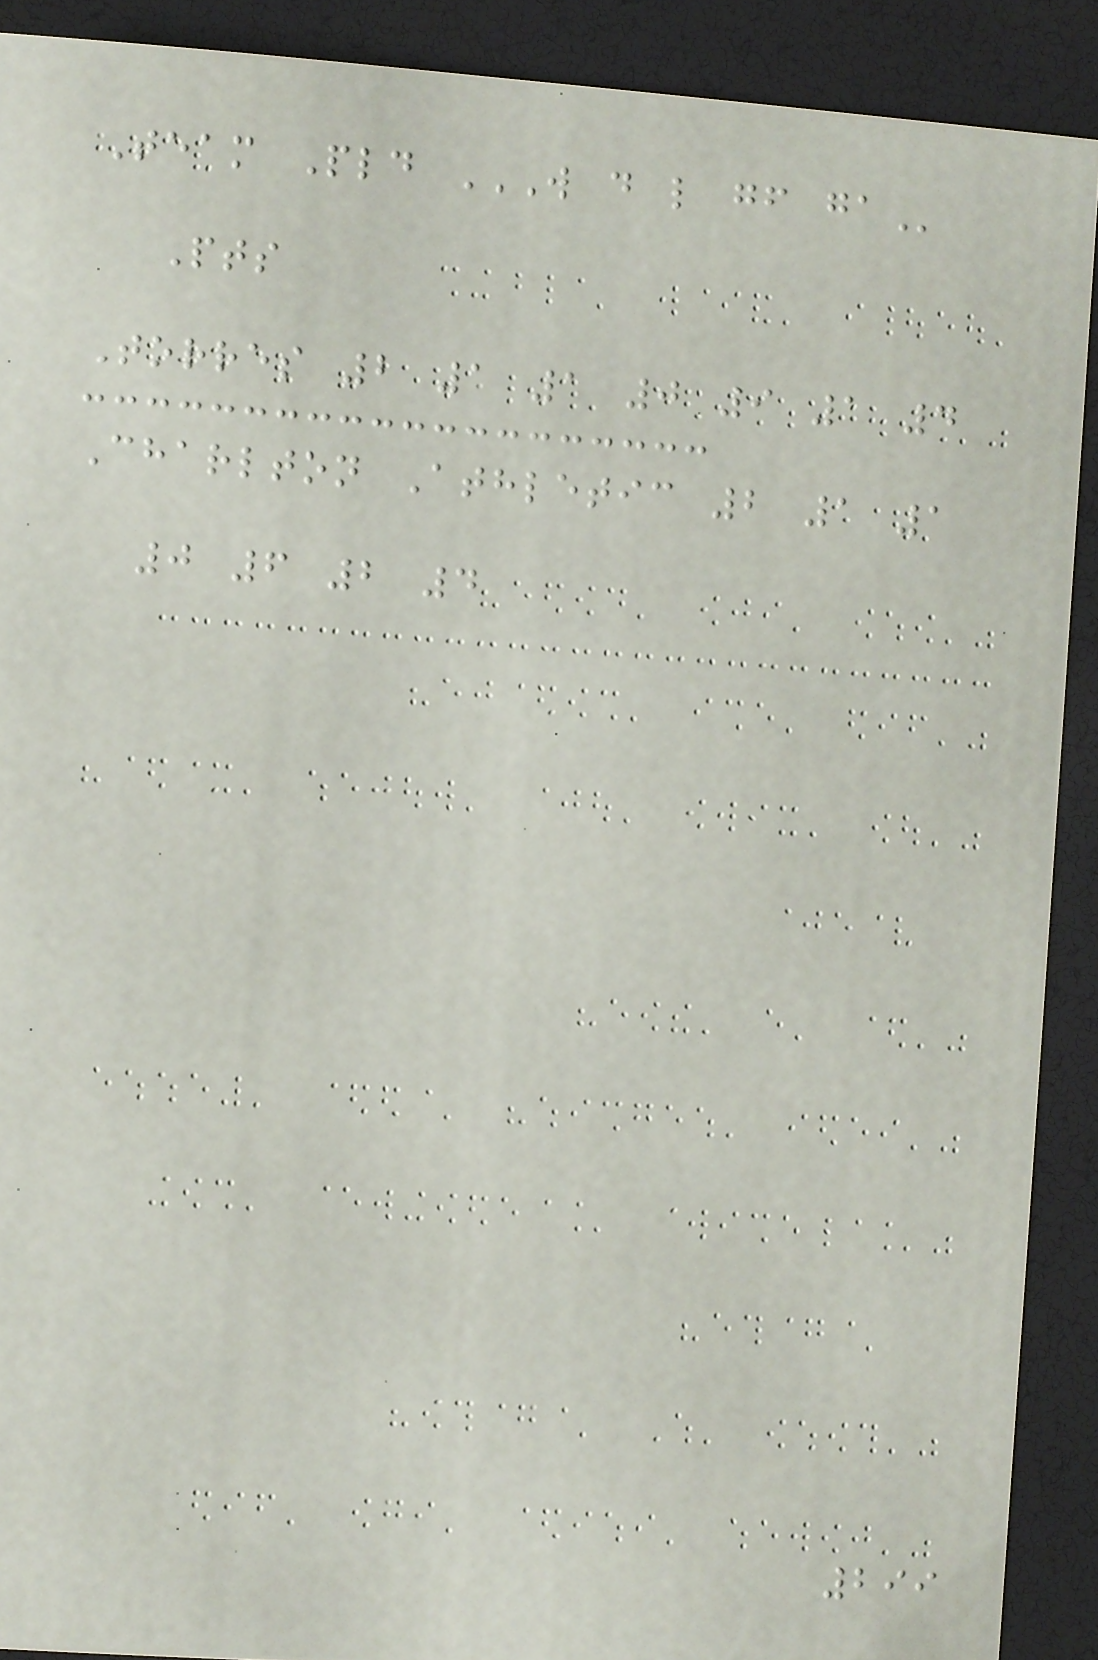Team Pld W D L GF GA
Pts
Torres 2 1 1 0 9 1 4
Charlton Athletic 2 1 1
0 6 2 4
299
